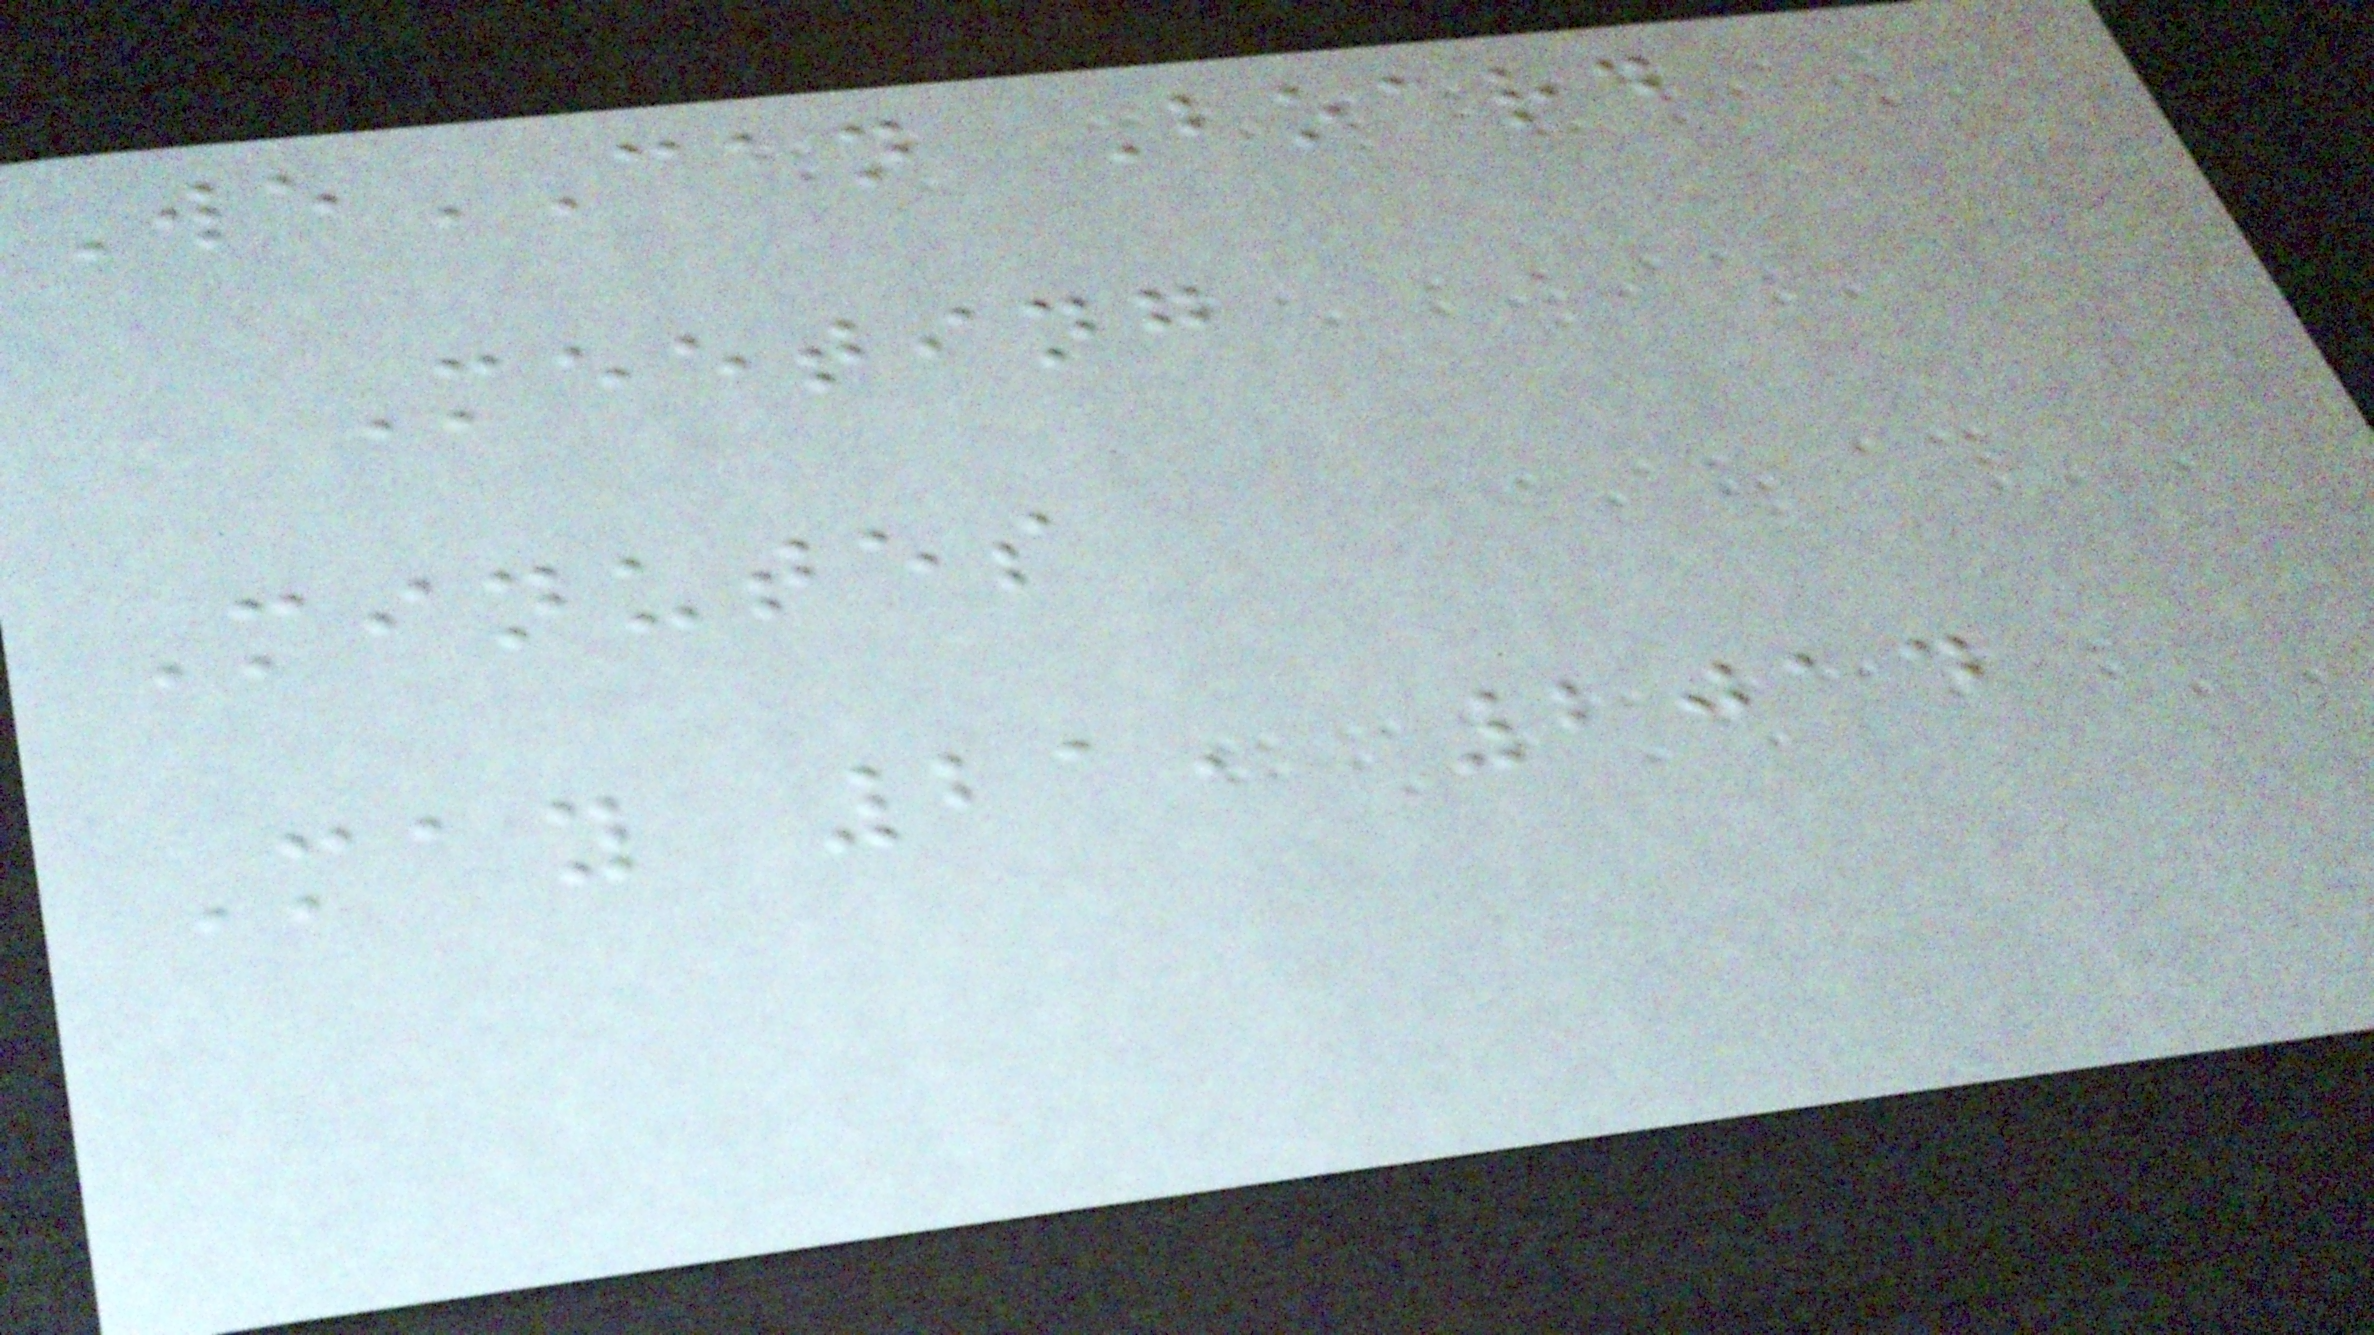WeCAN Board
Meeting
Minutes
May 21, 2014
